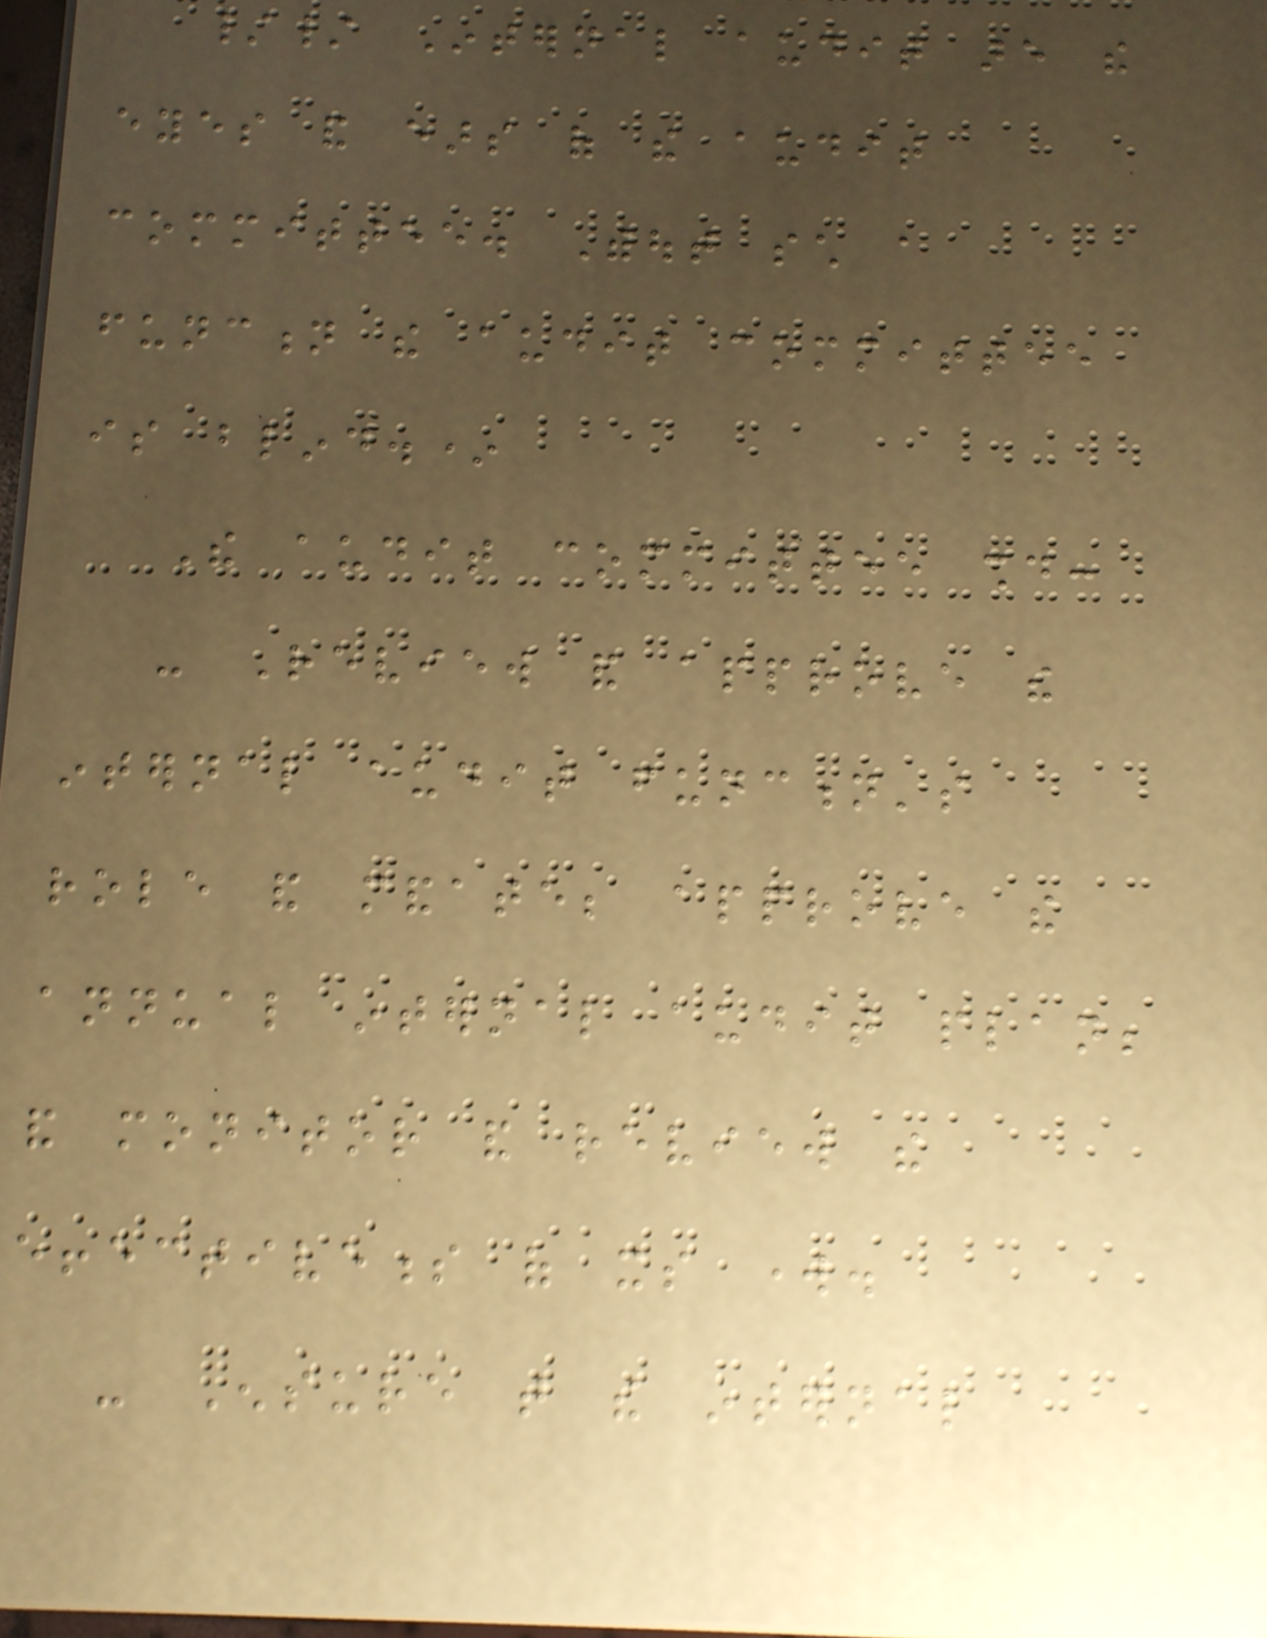// Internal audit are the
eyes and ears of the audit
committee. Without such a
function the audit committee
is blind.*
The audit committee should:
- Review and approve the
internal audit function's
role and mandate; approve the
annual internal audit plan;
and monitor and review the
effectiveness of its work.
- Ensure that the internal
